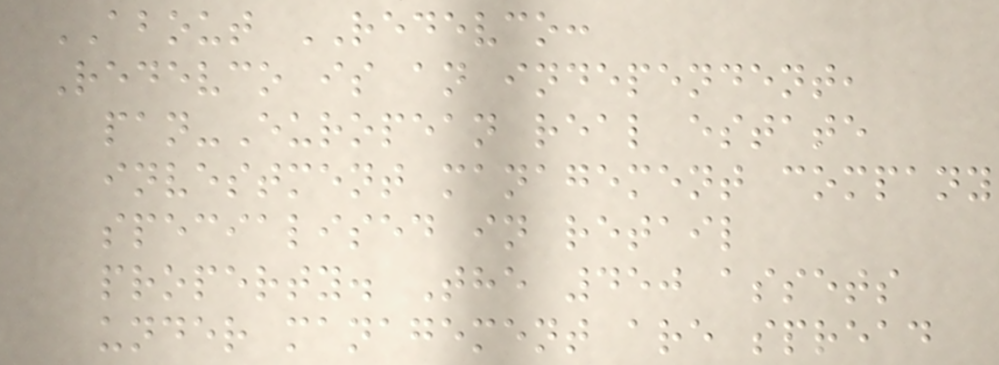ABOUT REDEVCO:
Redevco is an independent,
pan-European real estate
investment management company
specialised in retail
property. The 450 assets
under management are spread
